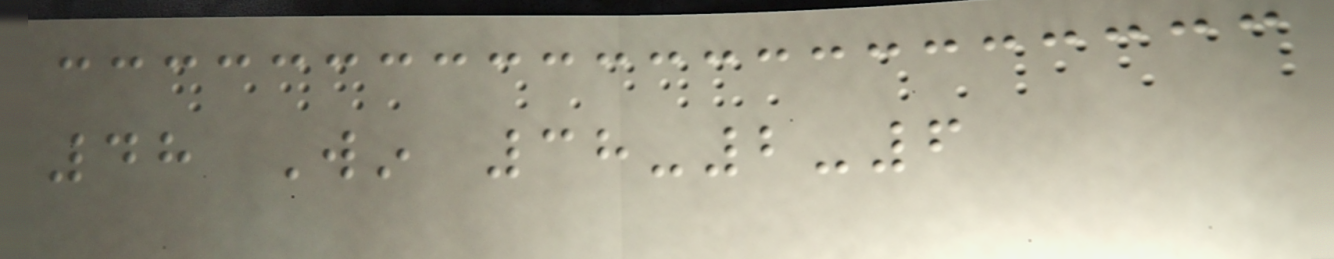48 Win 38-2-6
